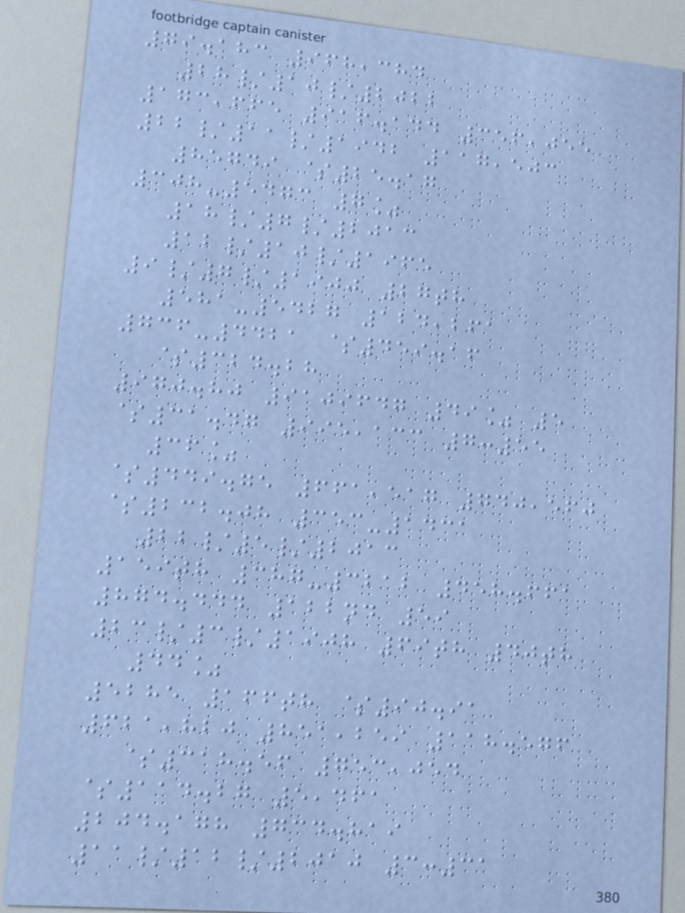79.183 968,384
28/10/2022
173,665 916.144 356,055
22/11/1942 117,503
85749 $25.17
308-5473 7%
18/7/2013
12/10/1965
9/7/1900 27th
581-5427 124,261
736-4421 $459.16
$324.28
970.80 9109647 49% 5
$31.47 995,133 7:55
36%
$449.75 661,517 740,560
$232.08 353-1431
22/5/2013
159th 387-3212 458.661
874.444 122nd 59
23/3/1908 69th 40th
44%
5285 166th $90.91
621,820 851,259 118.576
$318.56 753,054
$114.27 5,461
204.178 734.819
11/12/2010 3:31
